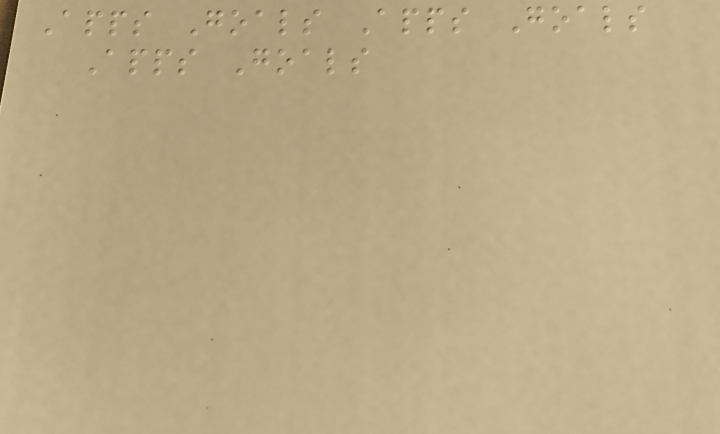Apps Goals Apps Goals
Apps Goals
